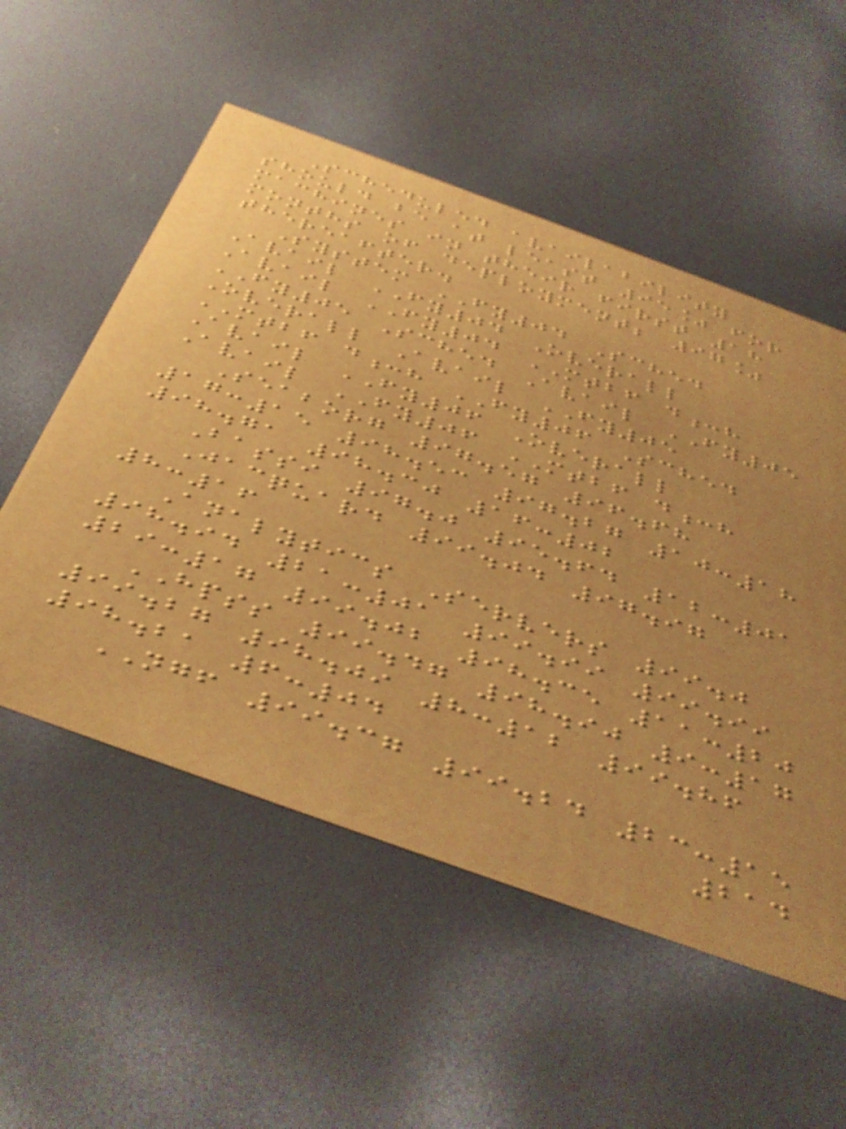Scheduled availability
should be at least 95% for
machines in their first 18
months of deployment; 97%
thereafter.
System FY04 Sched
Avail FY04 Overall
Avail FY04 MTBF d:h
FY05 Sched Avail FY05
Overall Avail FY05
MTBF d:h FY06 Sched
Avail FY06 Overall
Avail FY06 MTBF d:h
Seaborg 97.57 96.68
17:15 98.53 97.27 10:18
98.71 98.30 16:02
Bassi 97.0 95.64 12:01
Jacquard 99.04 97.97
8:16
Analytics Servers 99.0
98.94 21:01 99.99 99.99
29:17 99.02 98.35 11:20
HPSS 99.47 98.90 9:17
99.27 98.09 8:12 99.86
98.21 6:04
NGF 99.37 99.24 23:15
214
